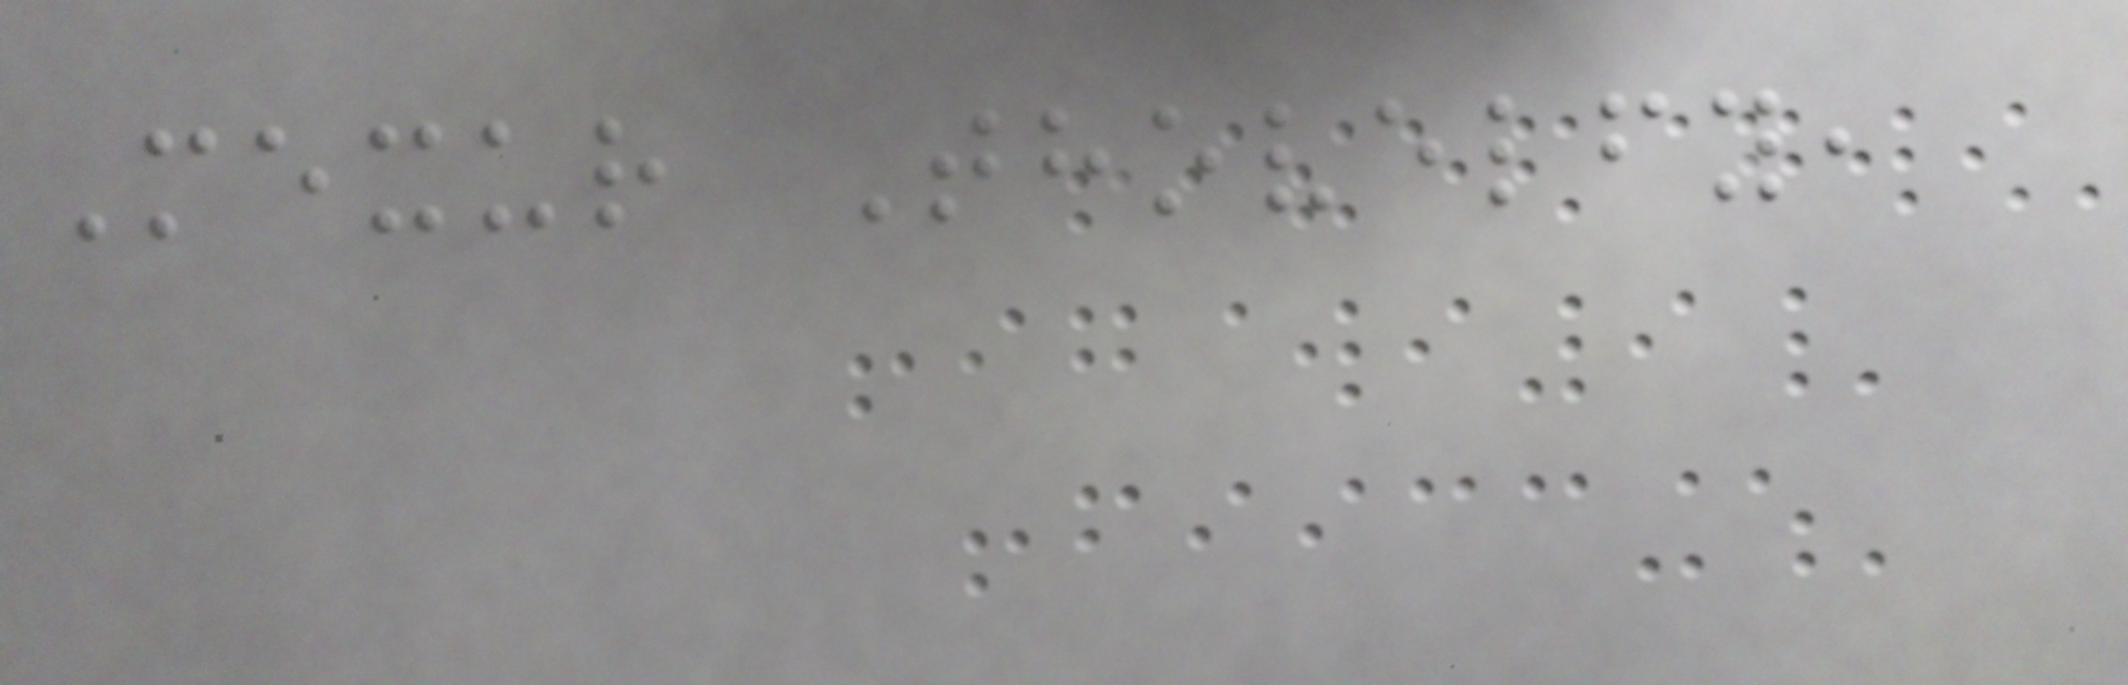Mexur Thovelfy,
